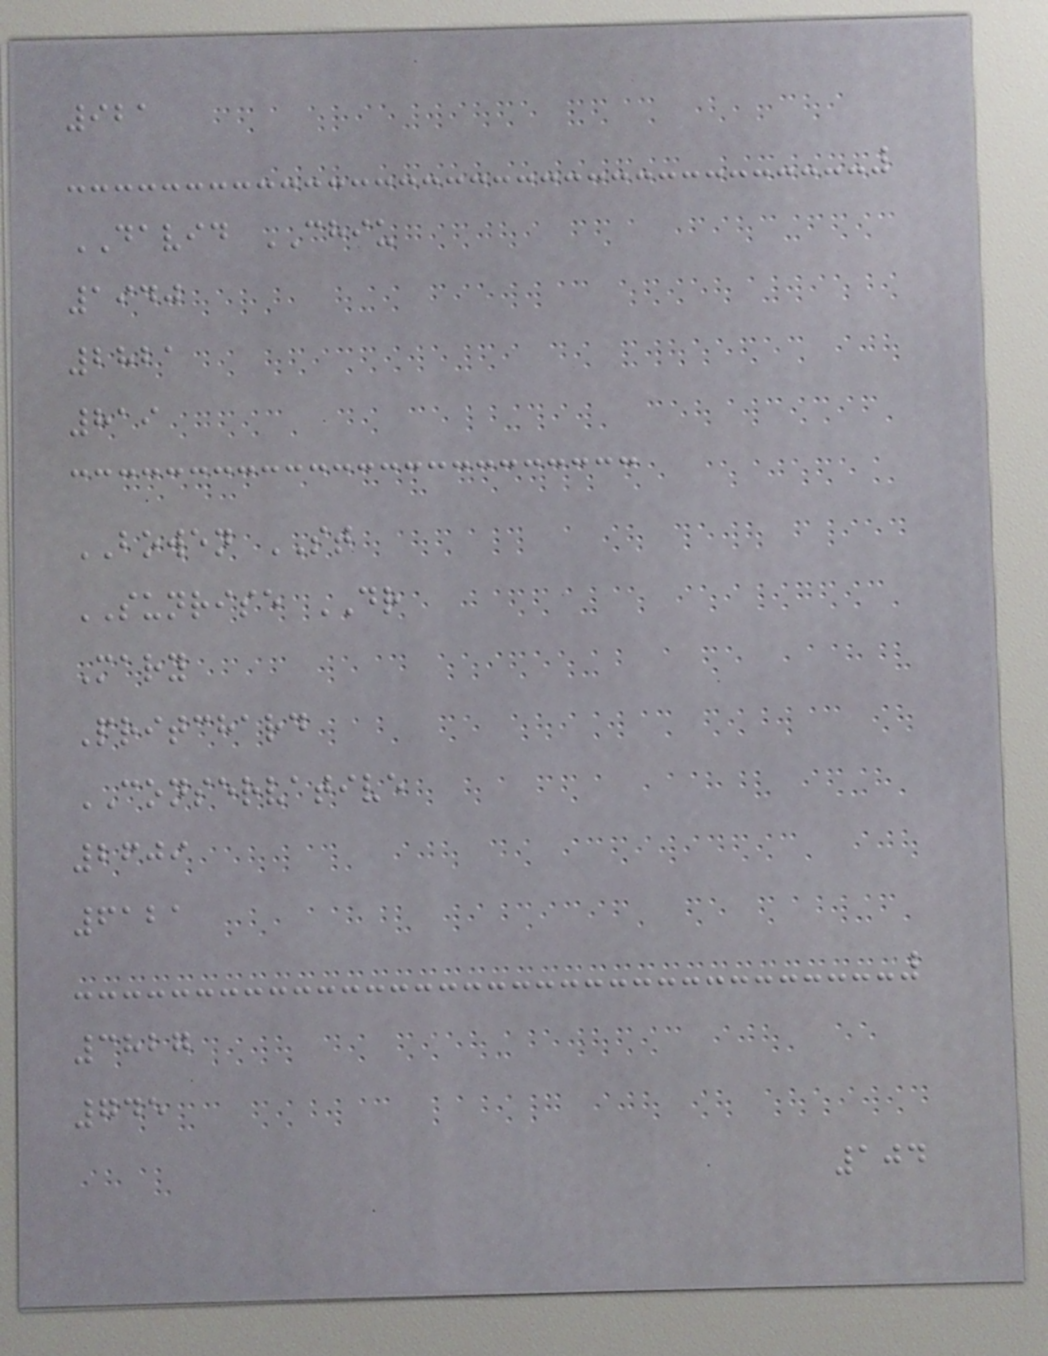921
DAVID CHIU
1940
2821
819
BOWEN ST
SUNRISE DR
Mary
Pritchard
CONSERVATIVE
2609
6121
3827
745
104
